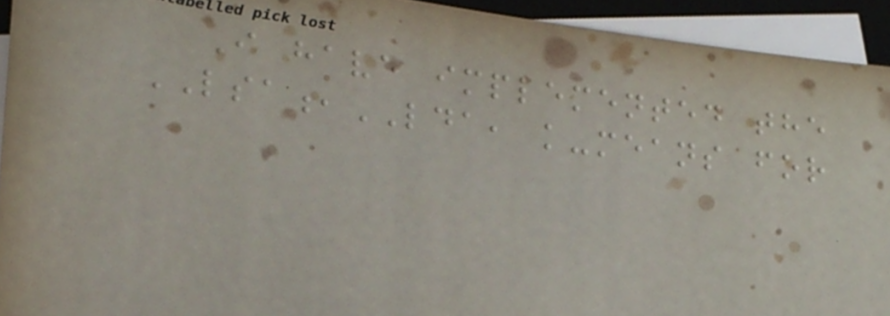I have implemented the
LSA,LDA, k-means for
